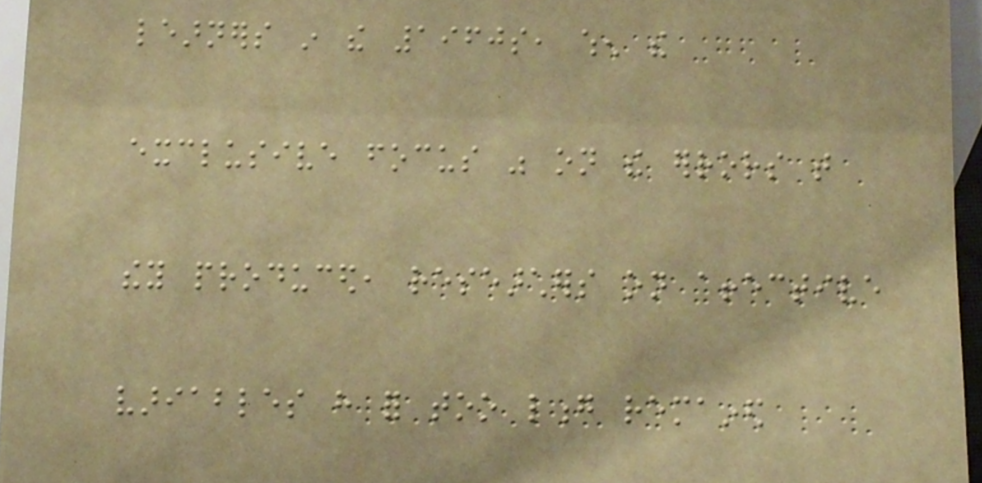learners in the 1960s, when the
exclusive focus was on the errors that
they produced, researchers on affective
variables have for too long remained
